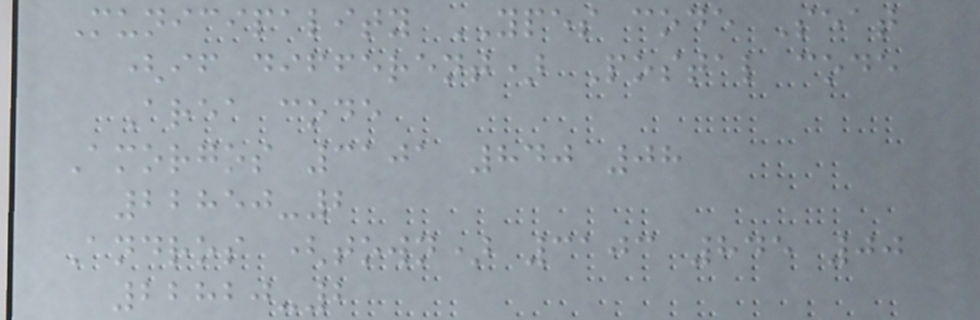Municipality YPES code Seat
(if different) Postal code
Area code
Amorgos 3101 840 08
22850-2
Andros (town) 3103 845 00
22820-2
